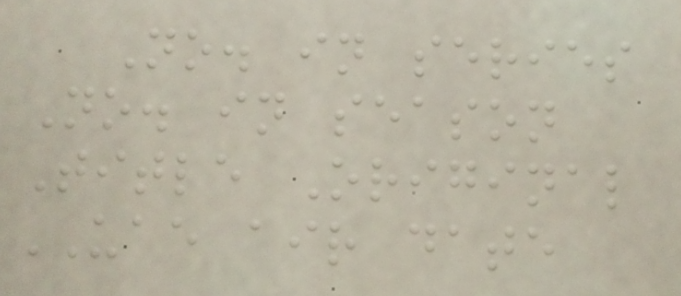No. in series
No. in season
Title Original
UAE air date
